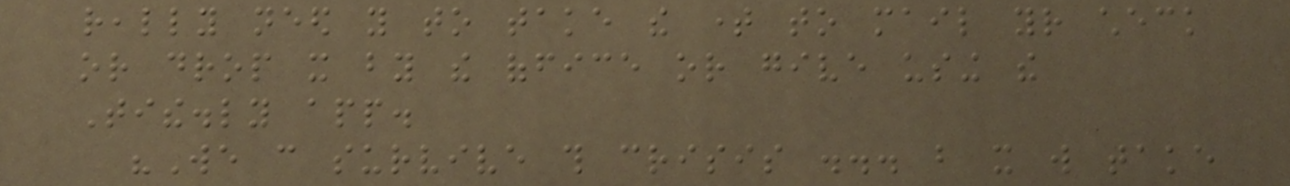really need you to take the time to mail your check
or drop it by the office or give using the
Tithe.ly app.
"We can survive this crisis ... but it will take
